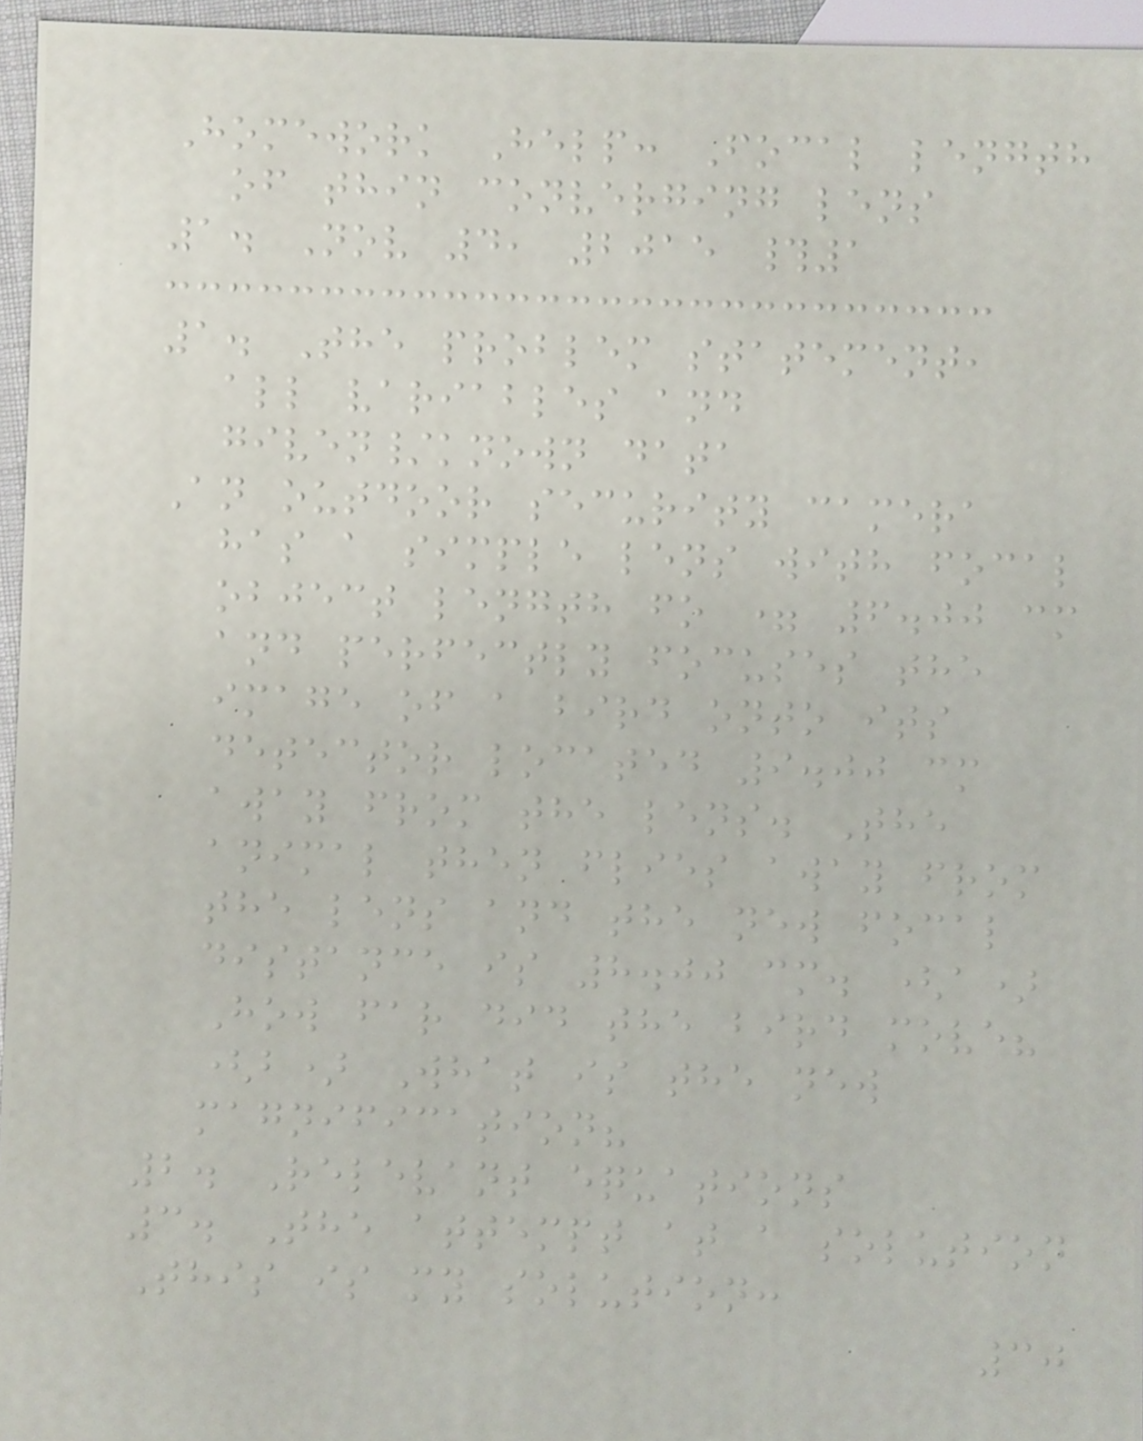Homework Help: Focal length
of thin converging lens
1. Nov 4, 2015 #1
1. The problem statement,
all variables and
given/known data
An outdoor security camera
has a simple lens with focal
object length fo = 6.00 cm
and perfectly focuses the
image of a bird onto its
detector located 9.00 cm
away from the lens. The
animal then flies away from
the lens and the new focal
distance is 8.00 cm. (a)
How far did the bird move?
(b) What is the new
magnification?
2. Relevant equations
3. The attempt at a solution
This is my solution:
30
